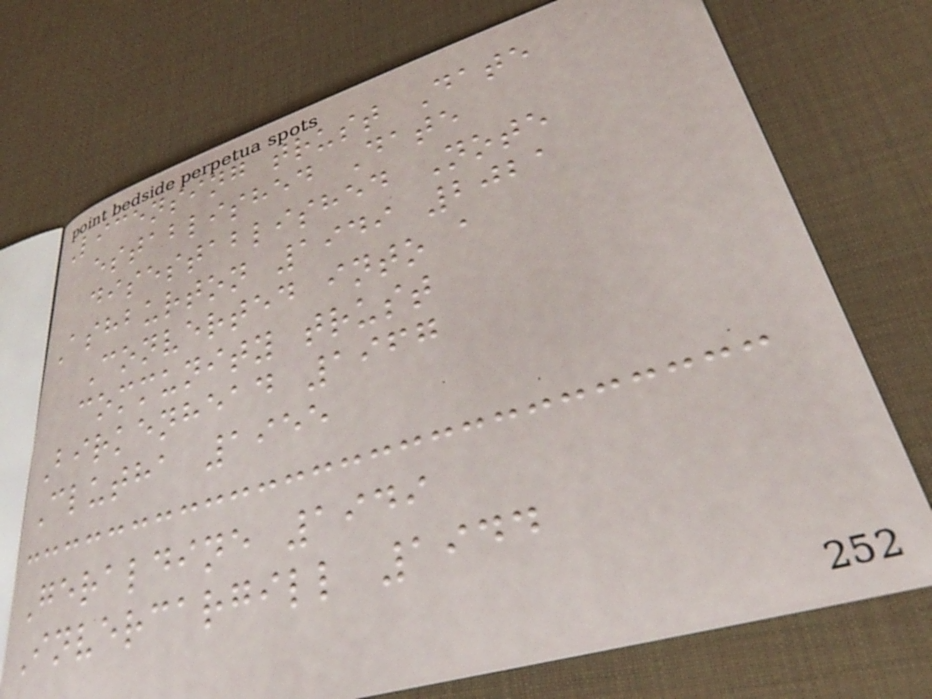Licensing trust Date
established Date
disestablished Note
Ashburton 1949 2021
Converted into a
community trust
Birkenhead 1967
Clutha 1955
Geraldine 1949
Invercargill 1944
